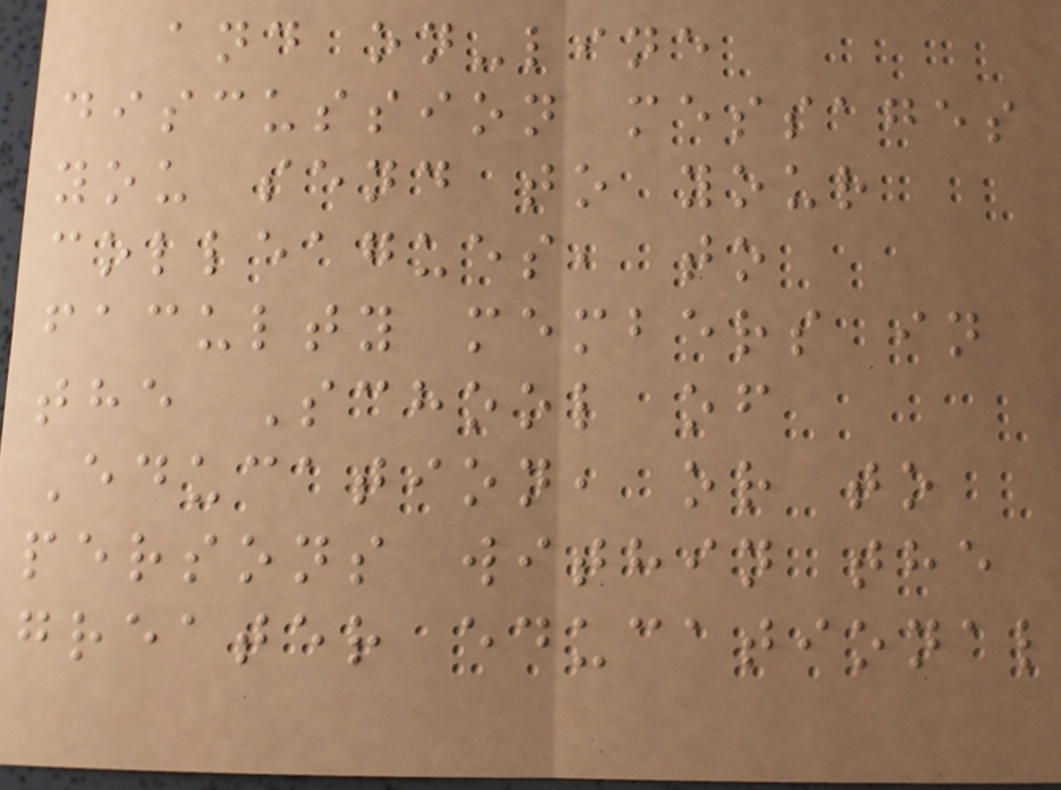and on-line
discussion messages
you send to your
colleagues, to
faculty members in
the School of
Education, or to
persons within the
greater educational
